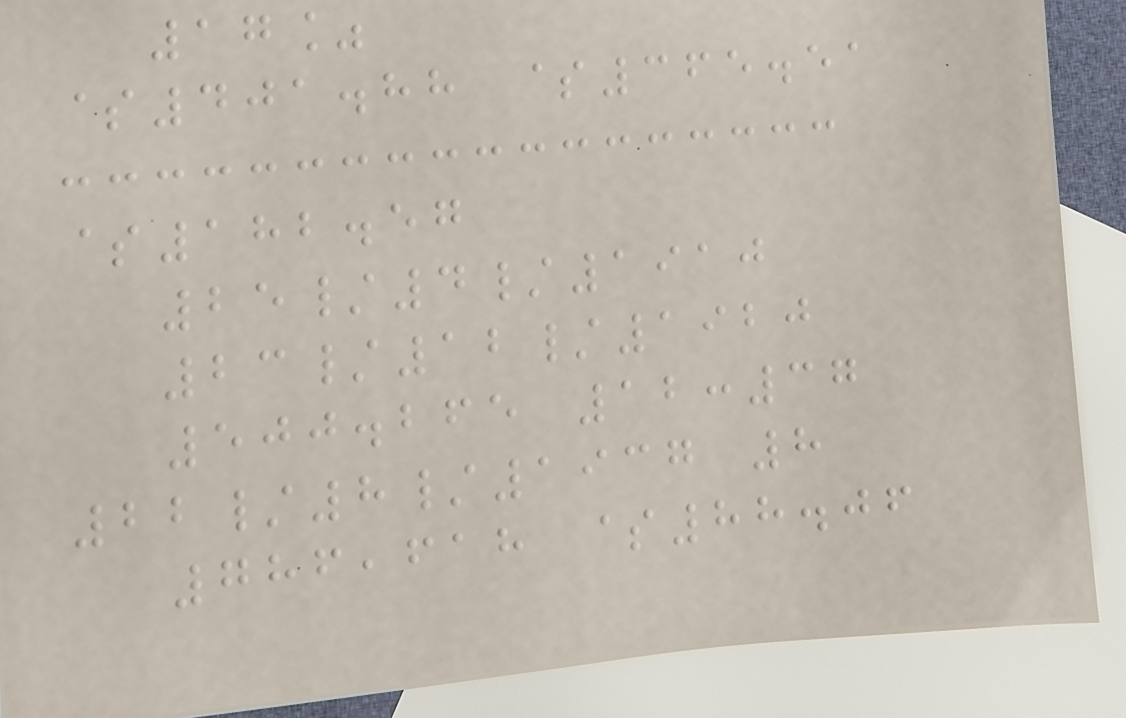17%
$401.88 $365.51
$182.57
25/4/1910
23/12/1920
500.265 12:37
22/8/1937 8
786,618 $88.06
